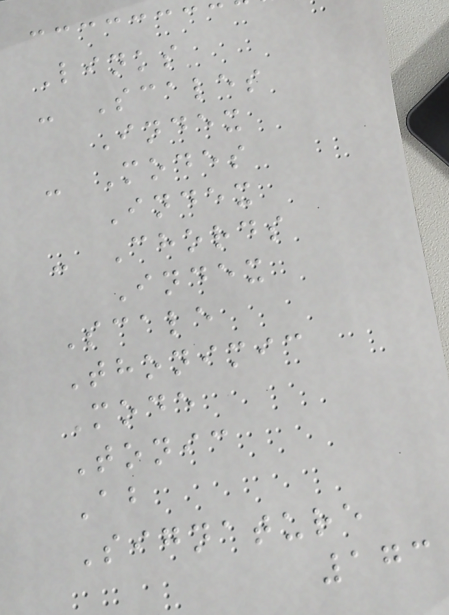Links
- Scales
Index
- Modes
Index
- Chords
Index
Scale
Thonimic
Mode
Tonic
Ab
Signature
173
